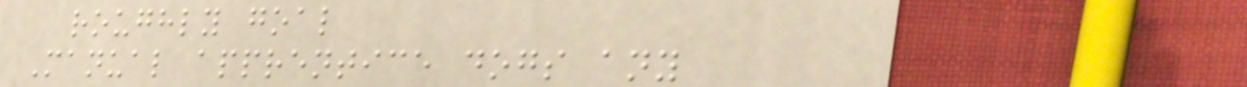roughly goal
Manual apprentice dogs any
